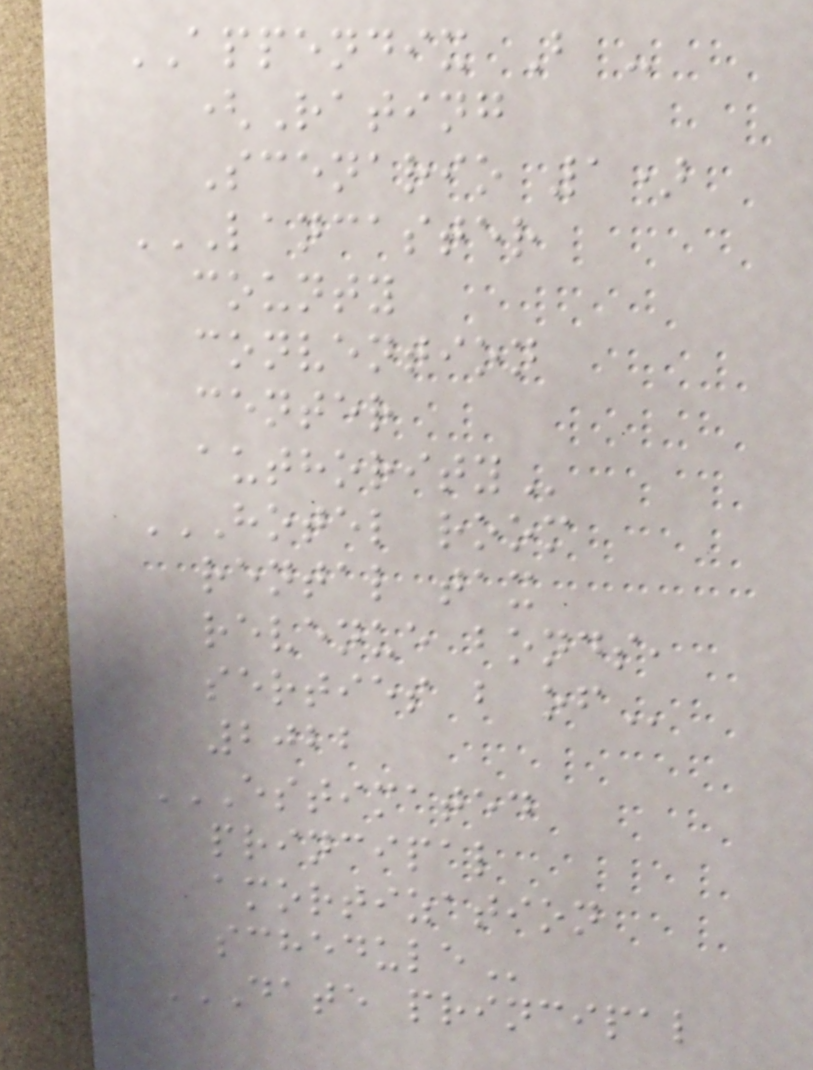APPENDIX B -
(Rating
Scenario 1)
LANCASTER
COUNTY
CONVENTION
CENTER
AUTHORITY
HOTEL ROOM
RENTAL TAX
REVENUE BONDS,
SERTIES B OF
2022
ESTIMATED
PRINCIPAL
AMORTIZATION
SCHEDULE
DATE PRINCIPAL
